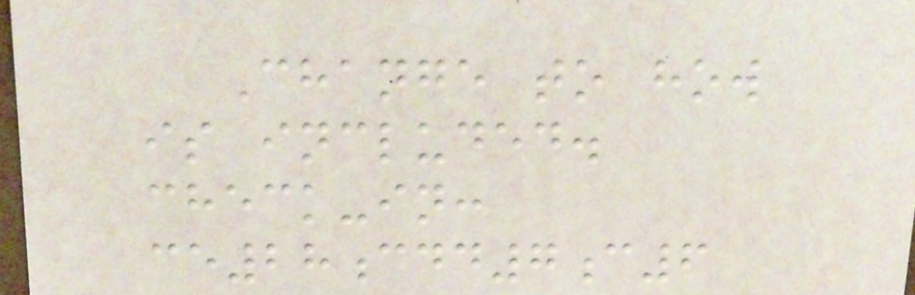Change to how
is included.
check-in:
ce28cdd7c6
